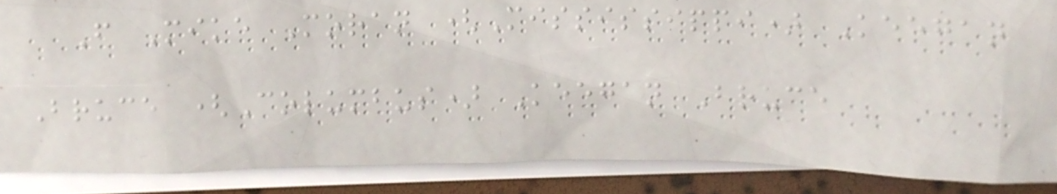F Mike Moran (Mississippi) Keegan
Bruce (Columbus) Keegan Bruce
